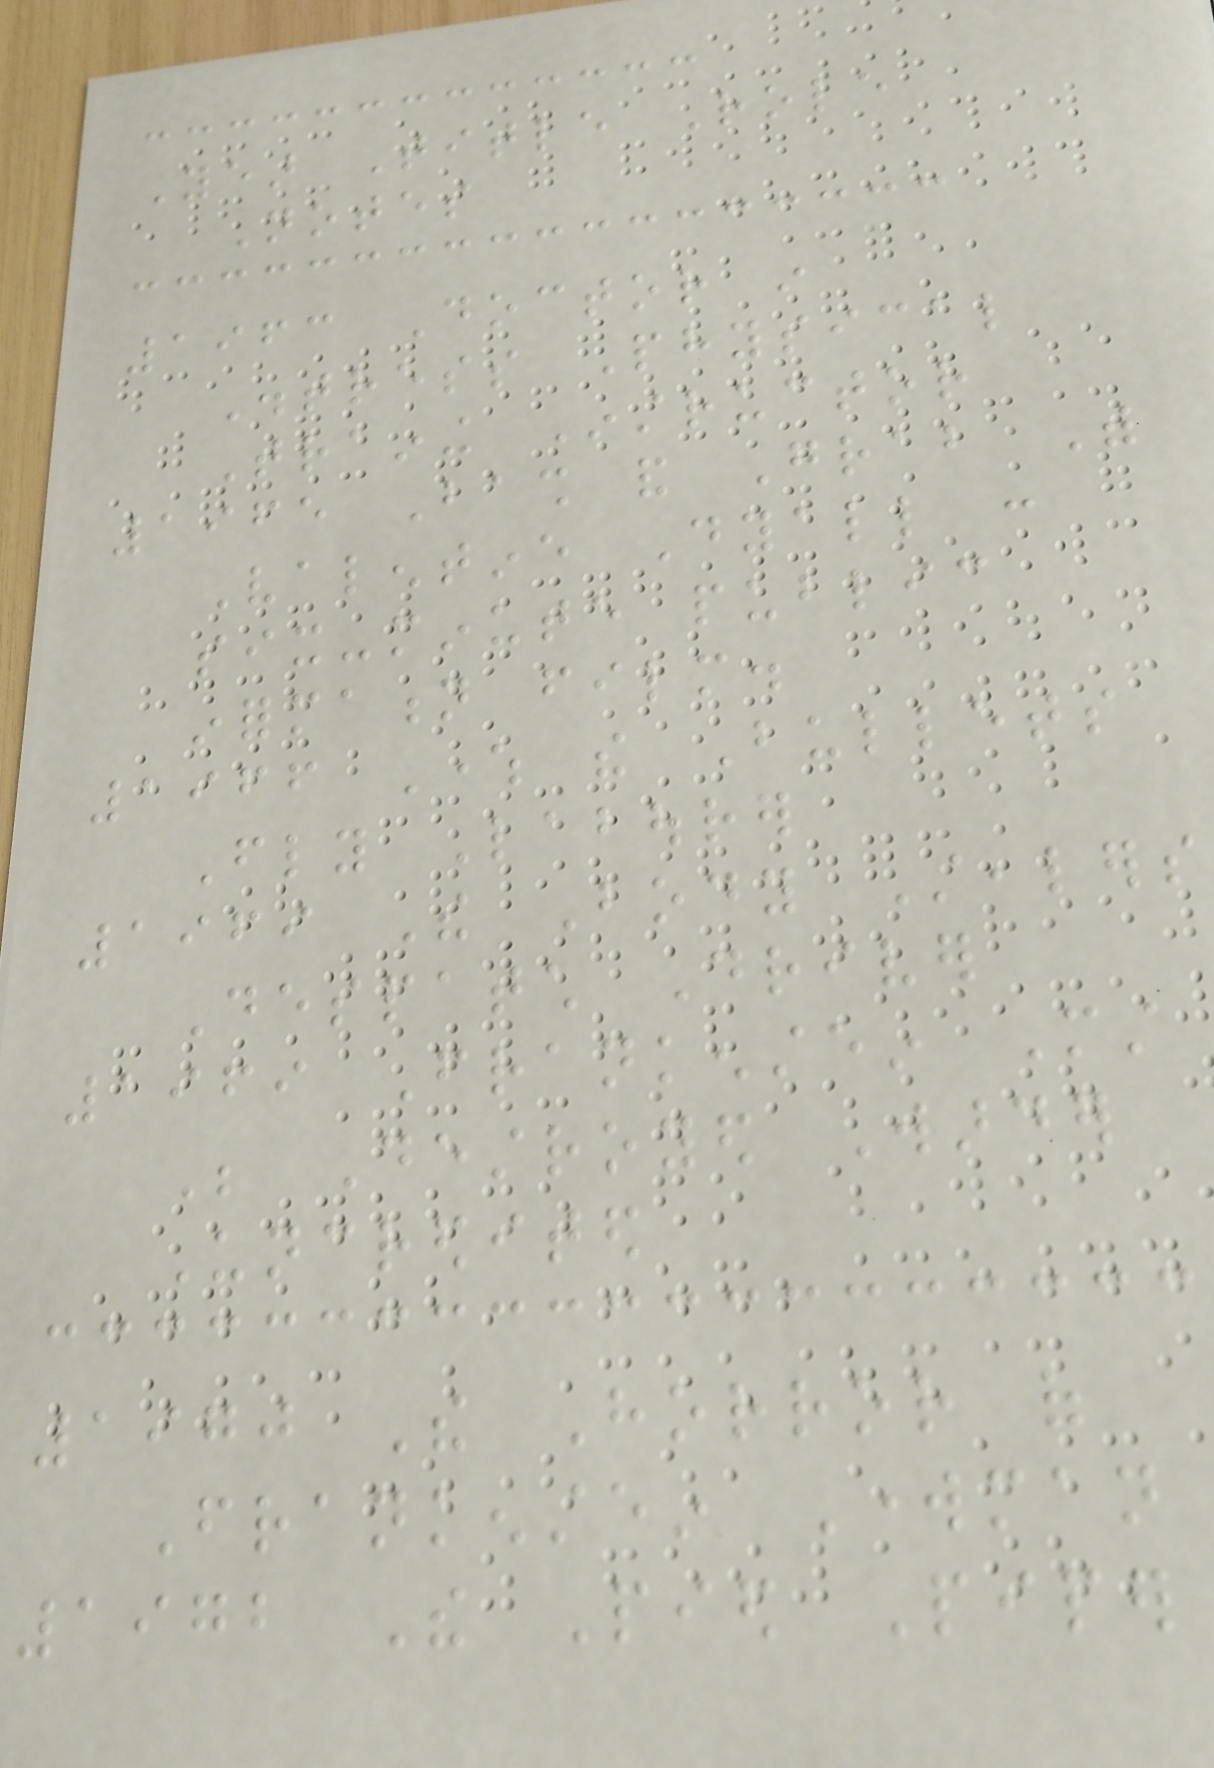Year Title Role
Notes
1963 Doctor in
Distress Physical
Training Instructor
1965 Bash and Grab With
Valentine Dyall :
six-minute public
information film.
1966 Where the Bullets
Fly Labourer
1969 The Body Stealers
Despatch Driver
1969 Frankenstein Must
Be Destroyed Warder
Uncredited
1970 The Horror of
Frankenstein Workman
1972 The Pied Piper
